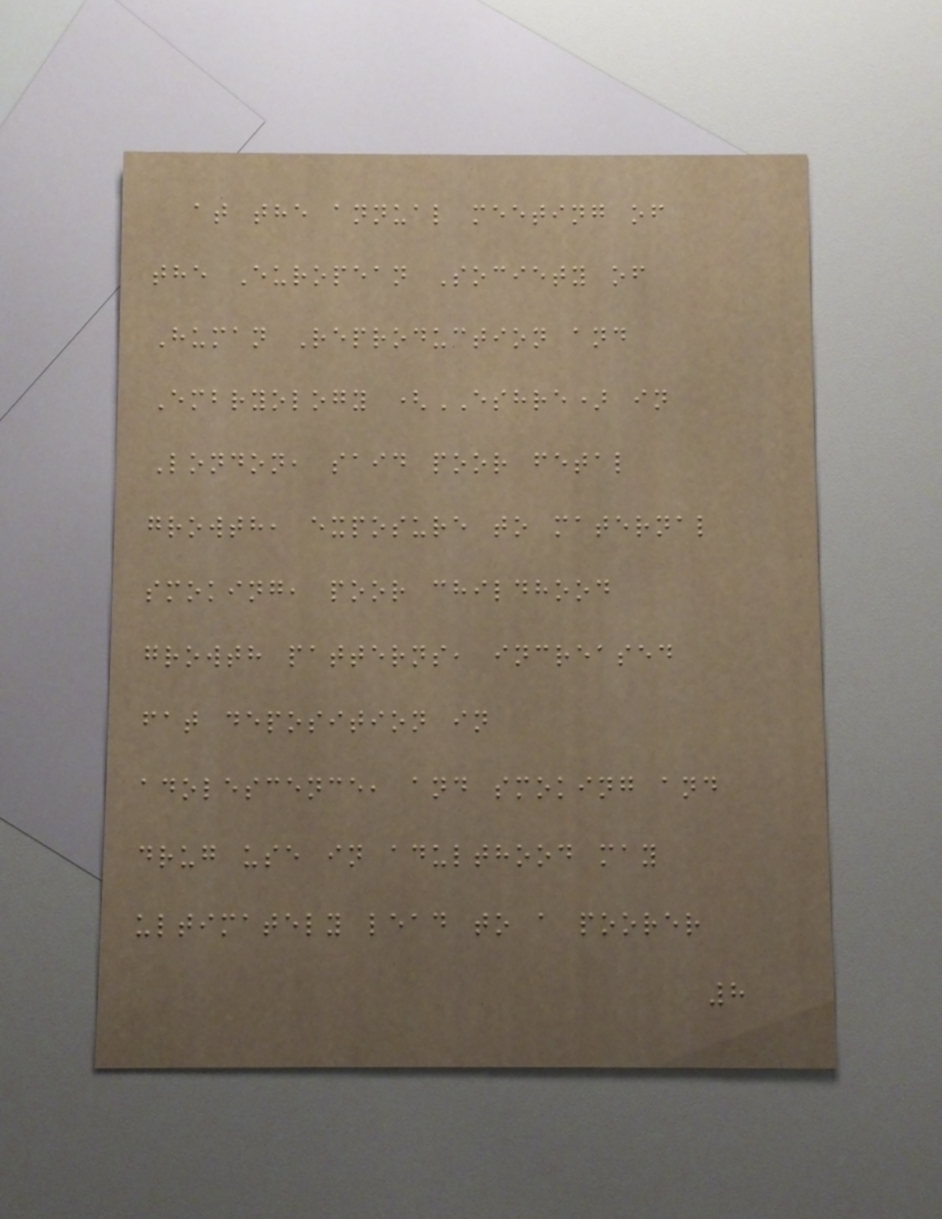at the annual meeting of
the European Society of
Human Reproduction and
Embryology (ESHRE) in
London, said poor fetal
growth, exposure to maternal
smoking, poor childhood
growth patterns, increased
fat deposition in
adolescence, and smoking and
drug use in adulthood may
ultimately lead to a poorer
8
